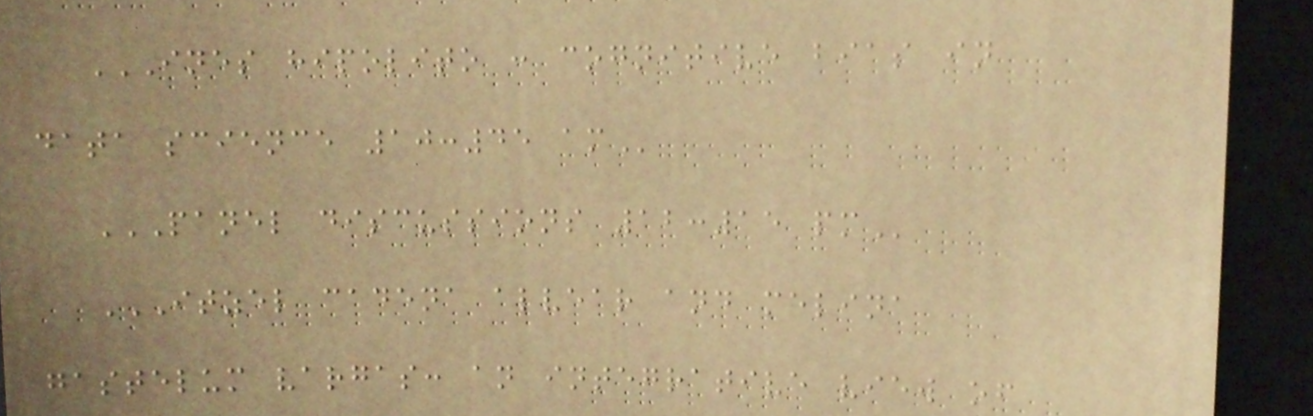INES HIPOLITO : COGNITIVE BIAS IN
DATA SCIENCE 10:45 AM
PANEL DISCUSSIONS 12:15 PM
ITZEL CADENA ALVEAR AND MELINA
GASTELUM VARGAS: AN INTEGRATIVE VIEW OF
